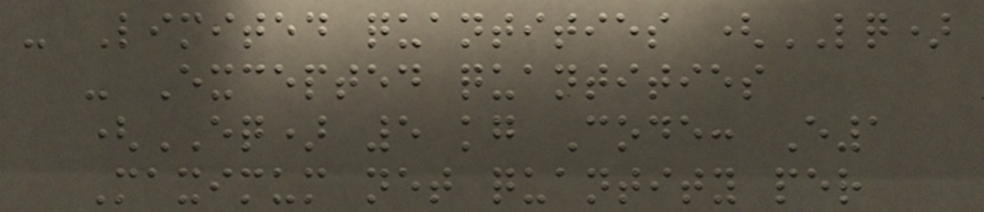- Limited quantities (LQ)
- Excepted quantities
(EQ) 5 kg Code: E1
Maximum net quantity per
